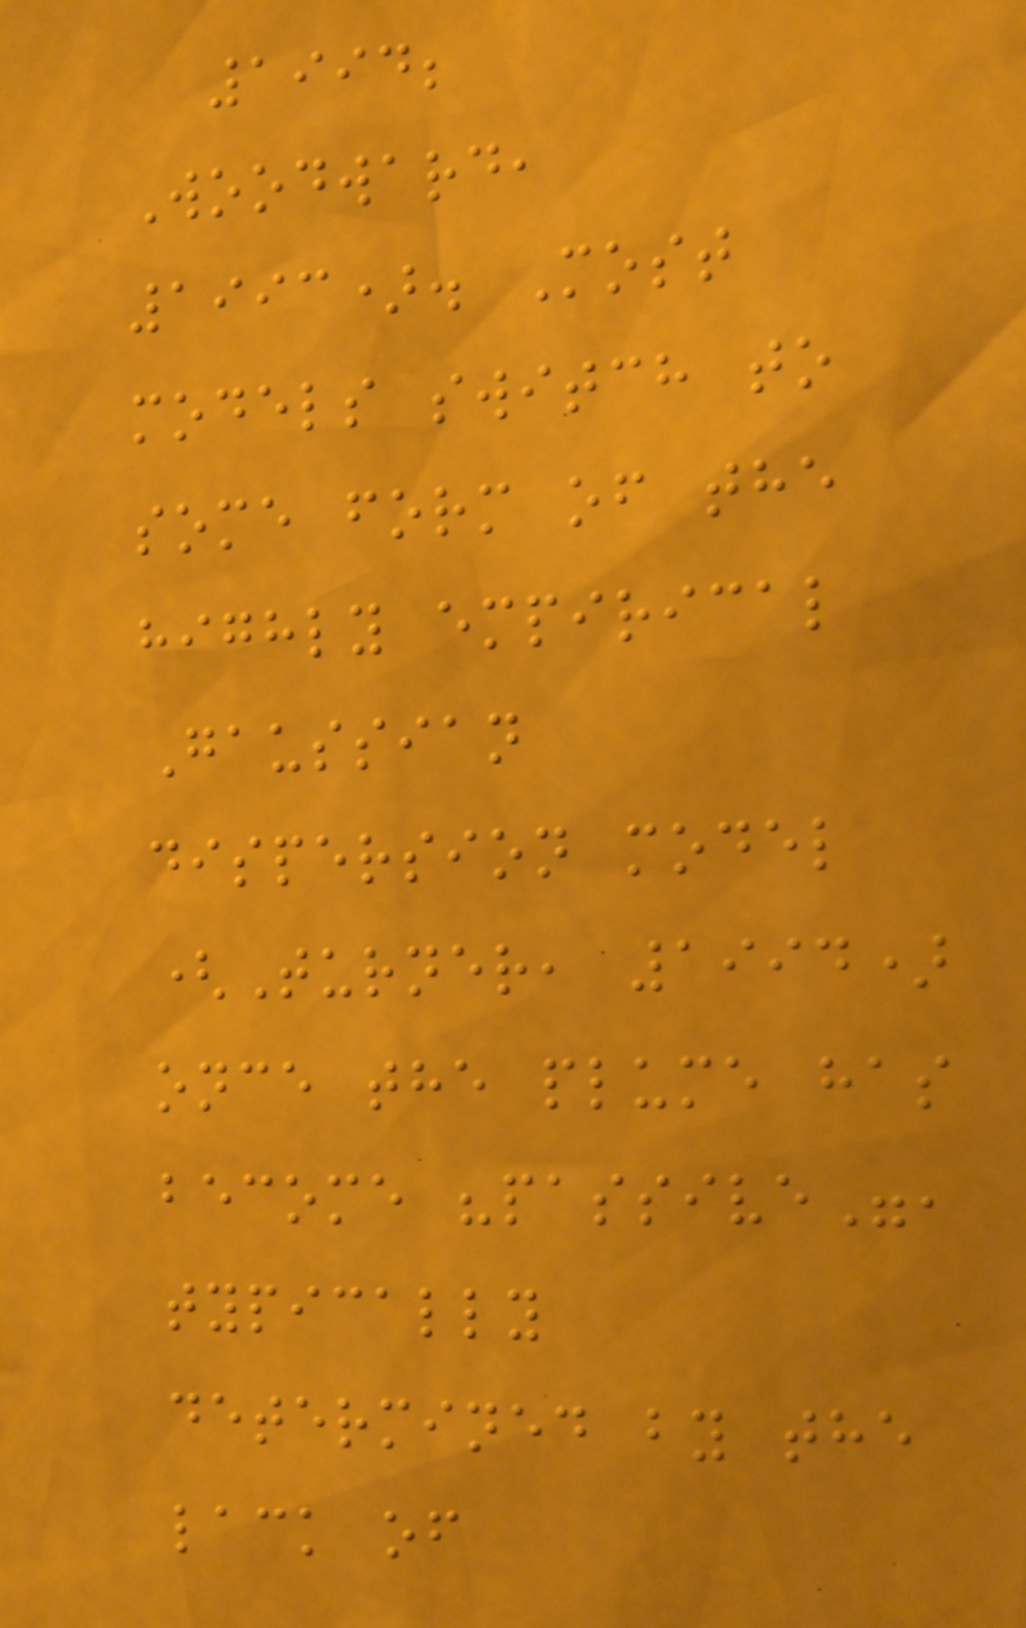1994;
Woodward,
1993). Most
models switch to
some form of the
highly empirical
Gaussian
dispersion model
(Turner, 1994)
once the plume has
become "passive",
typically
determined by the
lack of
